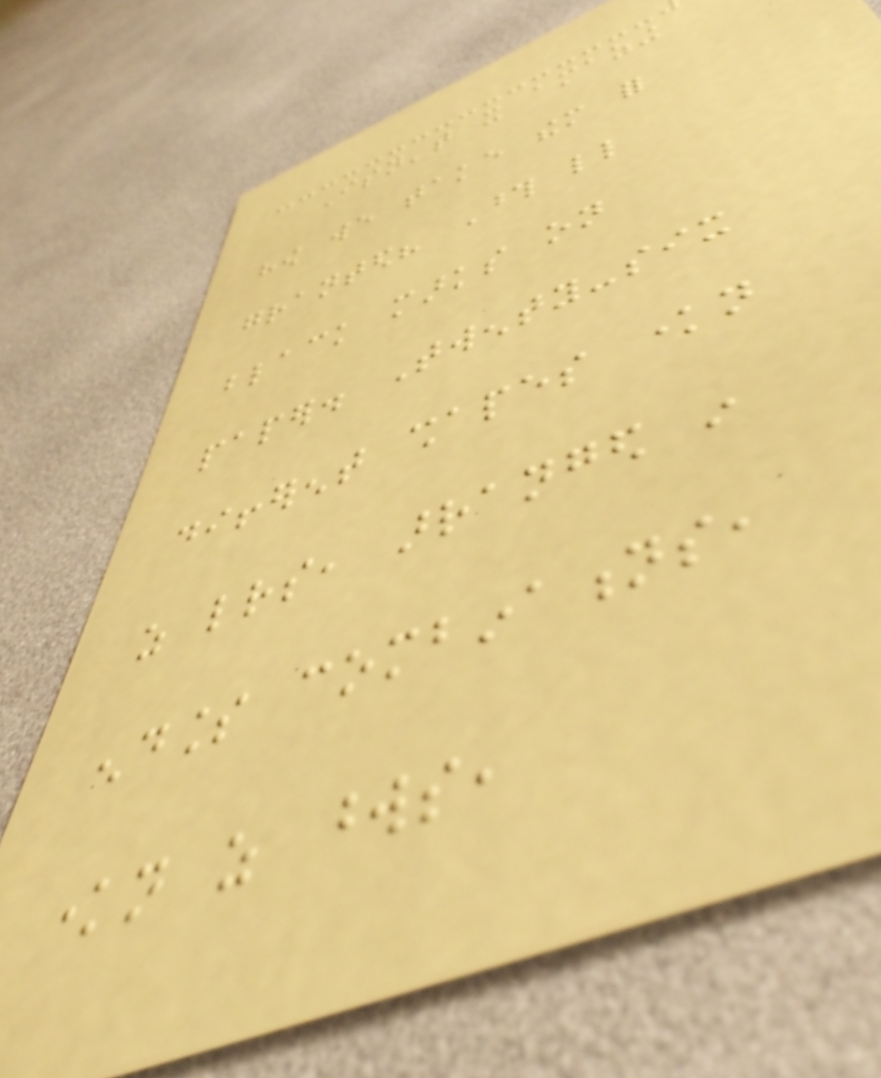Isn't it amazing
how we take them for
granted? Those little
black marks on
paper. Twenty-six
different shapes known
as letters, arranged in
endless combinations,
known as words,
